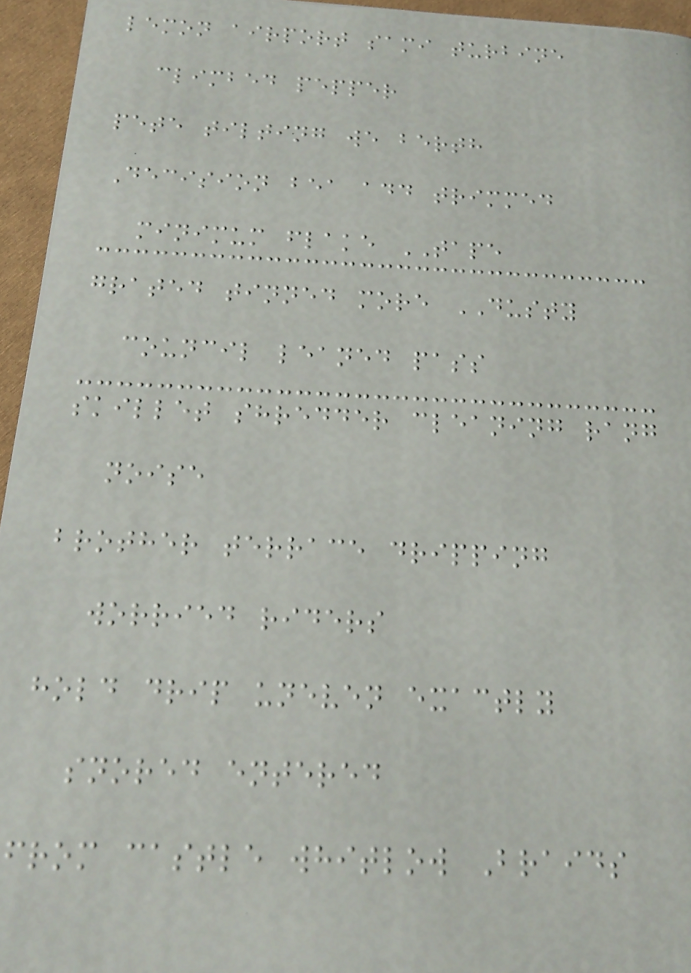lemon airport sami turbine
climbed pepper
pete tilting we berth
Decision bea add trimmed
minimum flake TAPE
grated tinned more DUSTY
council leaned pass
skillet shredder cleaning rang
noise
brother terrace dripping
worried riders
hold drip uneven exactly
snored entered
from castle whitlow Braids
